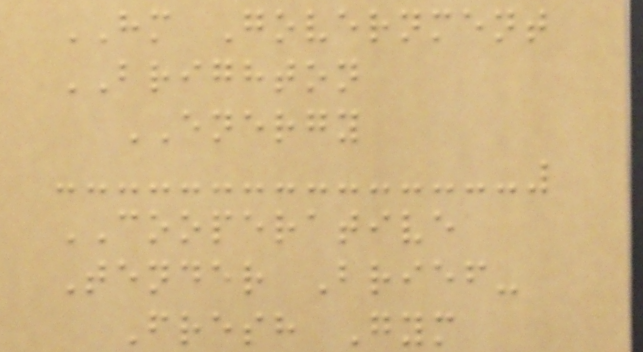HM Government
BRIGHTON
ENERGY
COOPERATIVE
Tender Brief-
Fresh Gym
